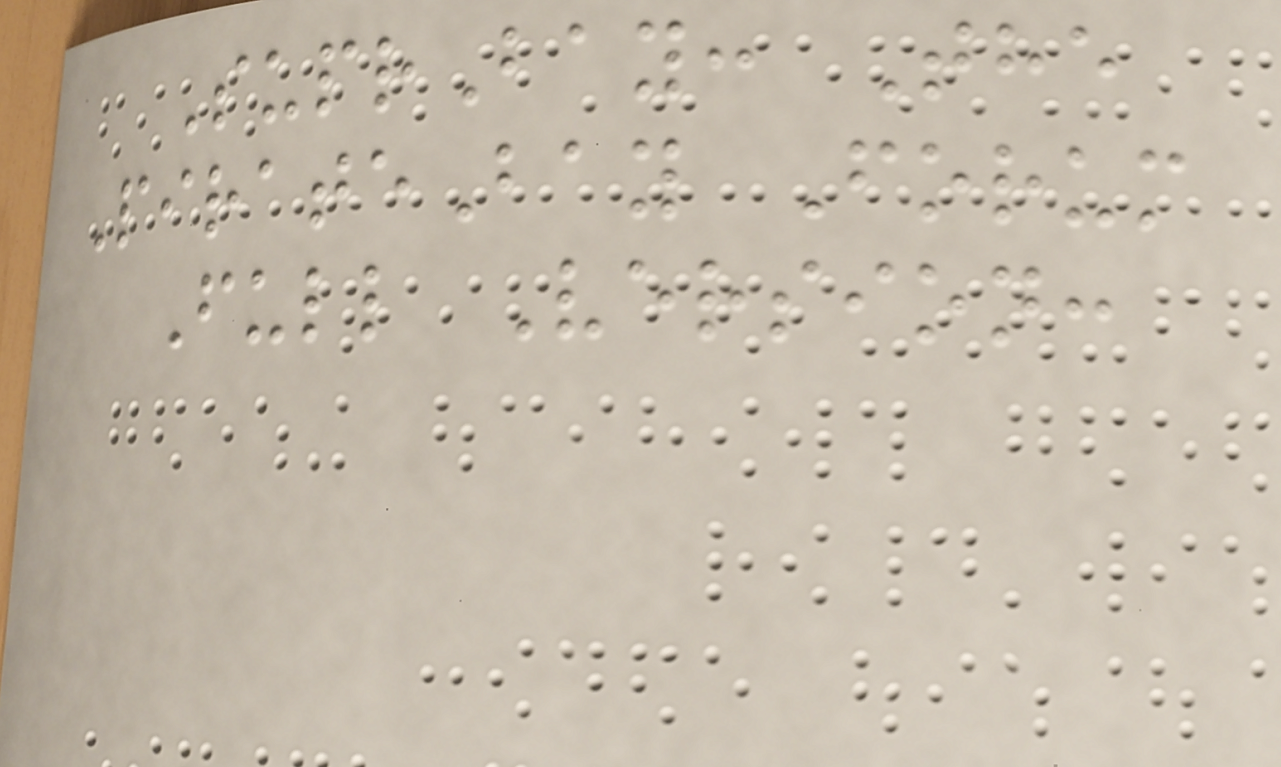SuprBay: The
PirateBay Forum
Full Version:
